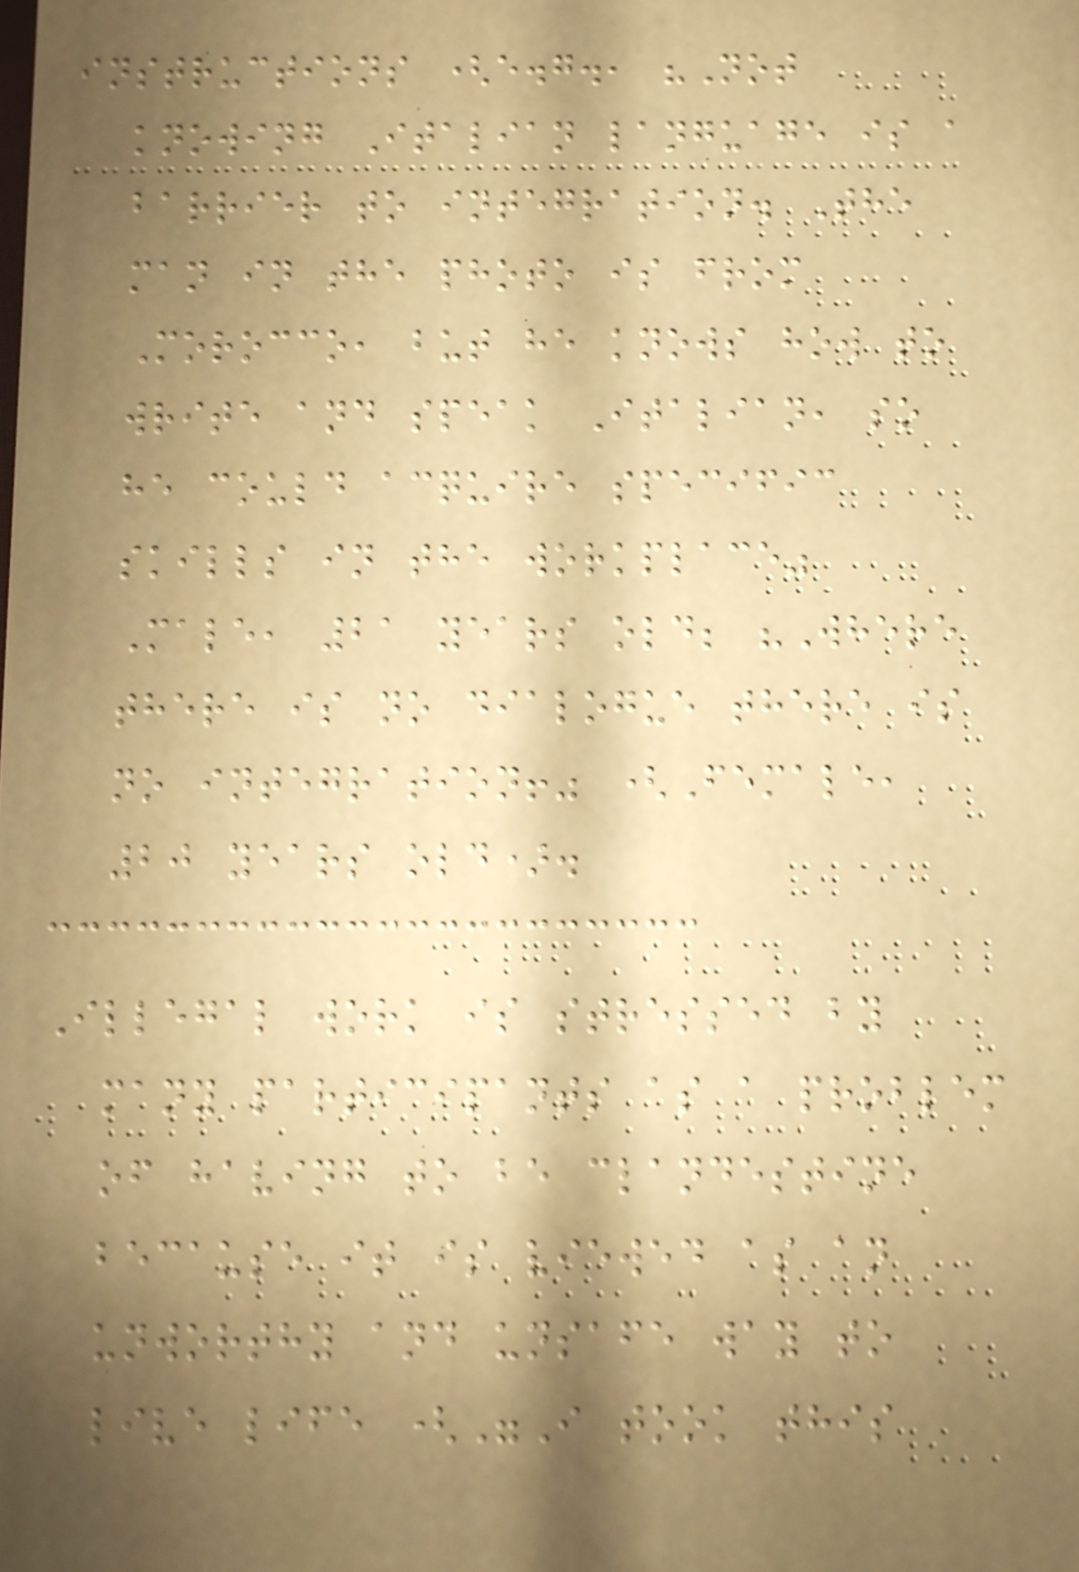instructions (e.g., "Not
knowing Italian language is a
barrier to integration. The
man in the photo is from
Morocco, but he knows how to
write and speak Italian, so
he could acquire specific
skills in the workplace"
Male, 21 years old; "Where
there is no dialogue there is
no integration!" (Female,
20 years old).
Illegal work is stressed by
many participants as a problem
of having to be clandestine
because it is viewed as an
unworthy and unsafe way to
live life ("I took this
